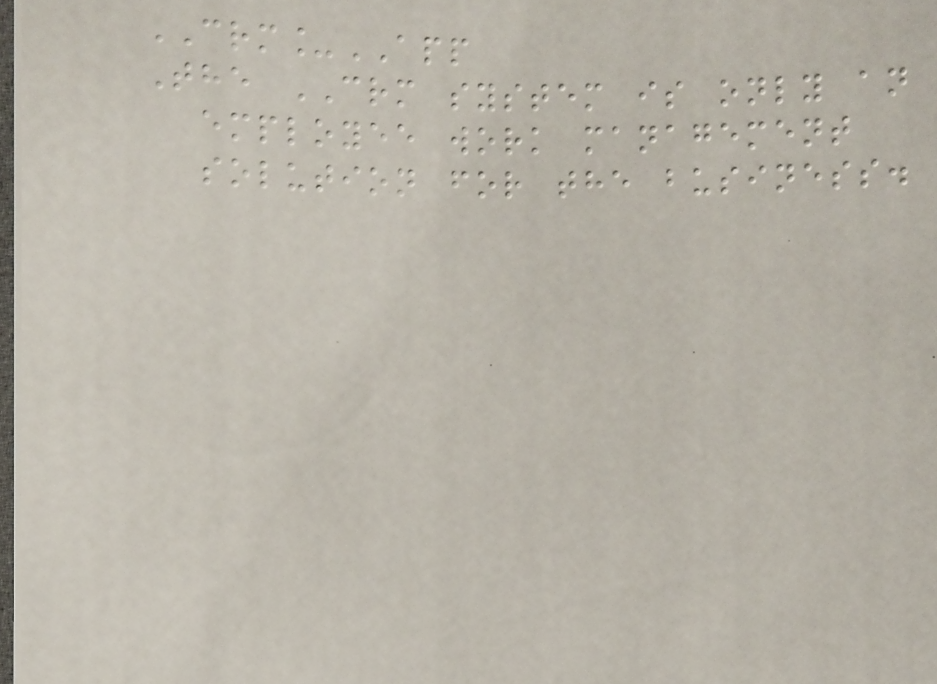CRM_APP
The CRM system is only an
employee work management
solution for the business.
